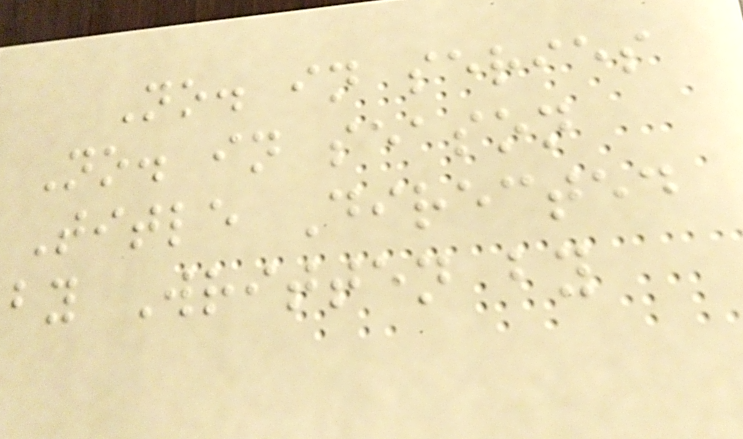No. in series
No. in season
Title Directed
by Written by
